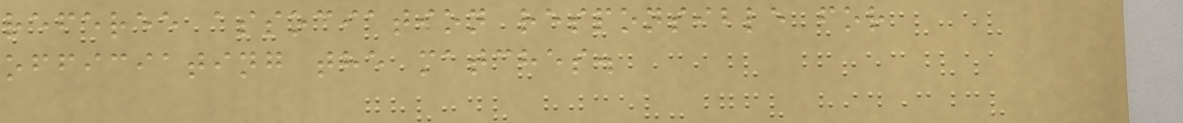referee association responsible for
officiating the matches.
